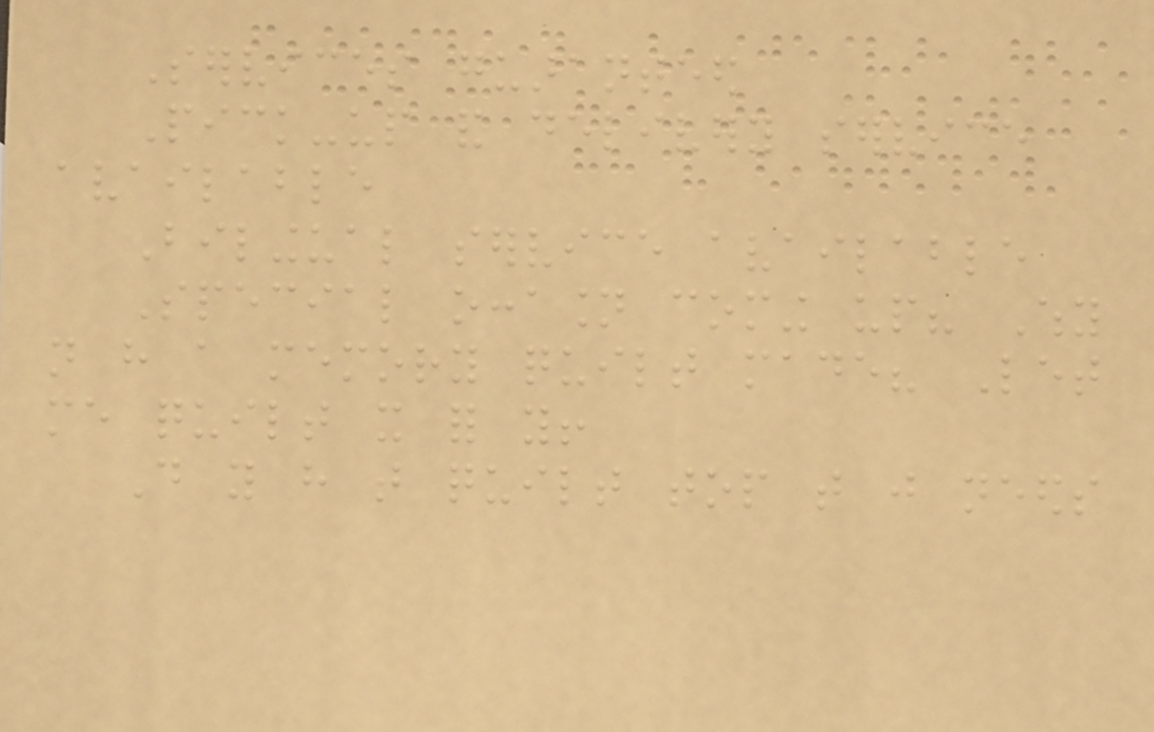Services guaranteed
Pick-up and delivery service
available
Bilingual service available
Special occasion coming up? Why
not have a memory quilt made? Let
me quilt it for you!
Do you have that quilt top that just needs
